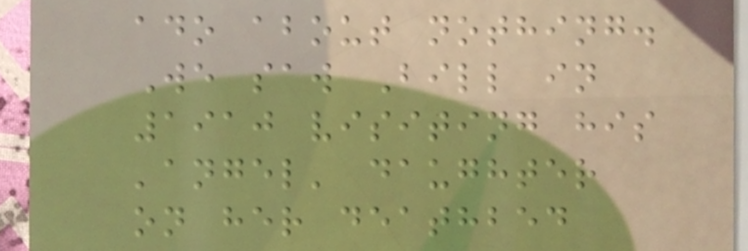ado about nothing.
We saw Bill in
1910 visiting his
'angel' daughter
on her deathbed
